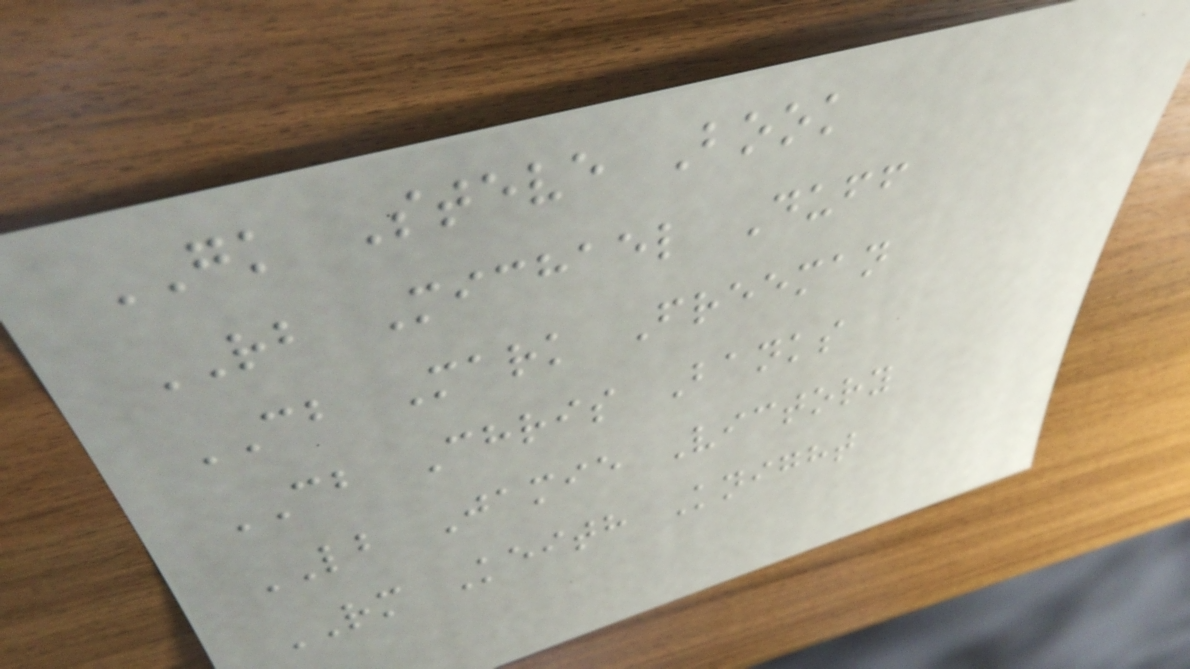GK Steve Book
RB Michael Duff
CB Mark Freeman
CB Chris Banks
LB Jamie Victory
RM Keith Knight
